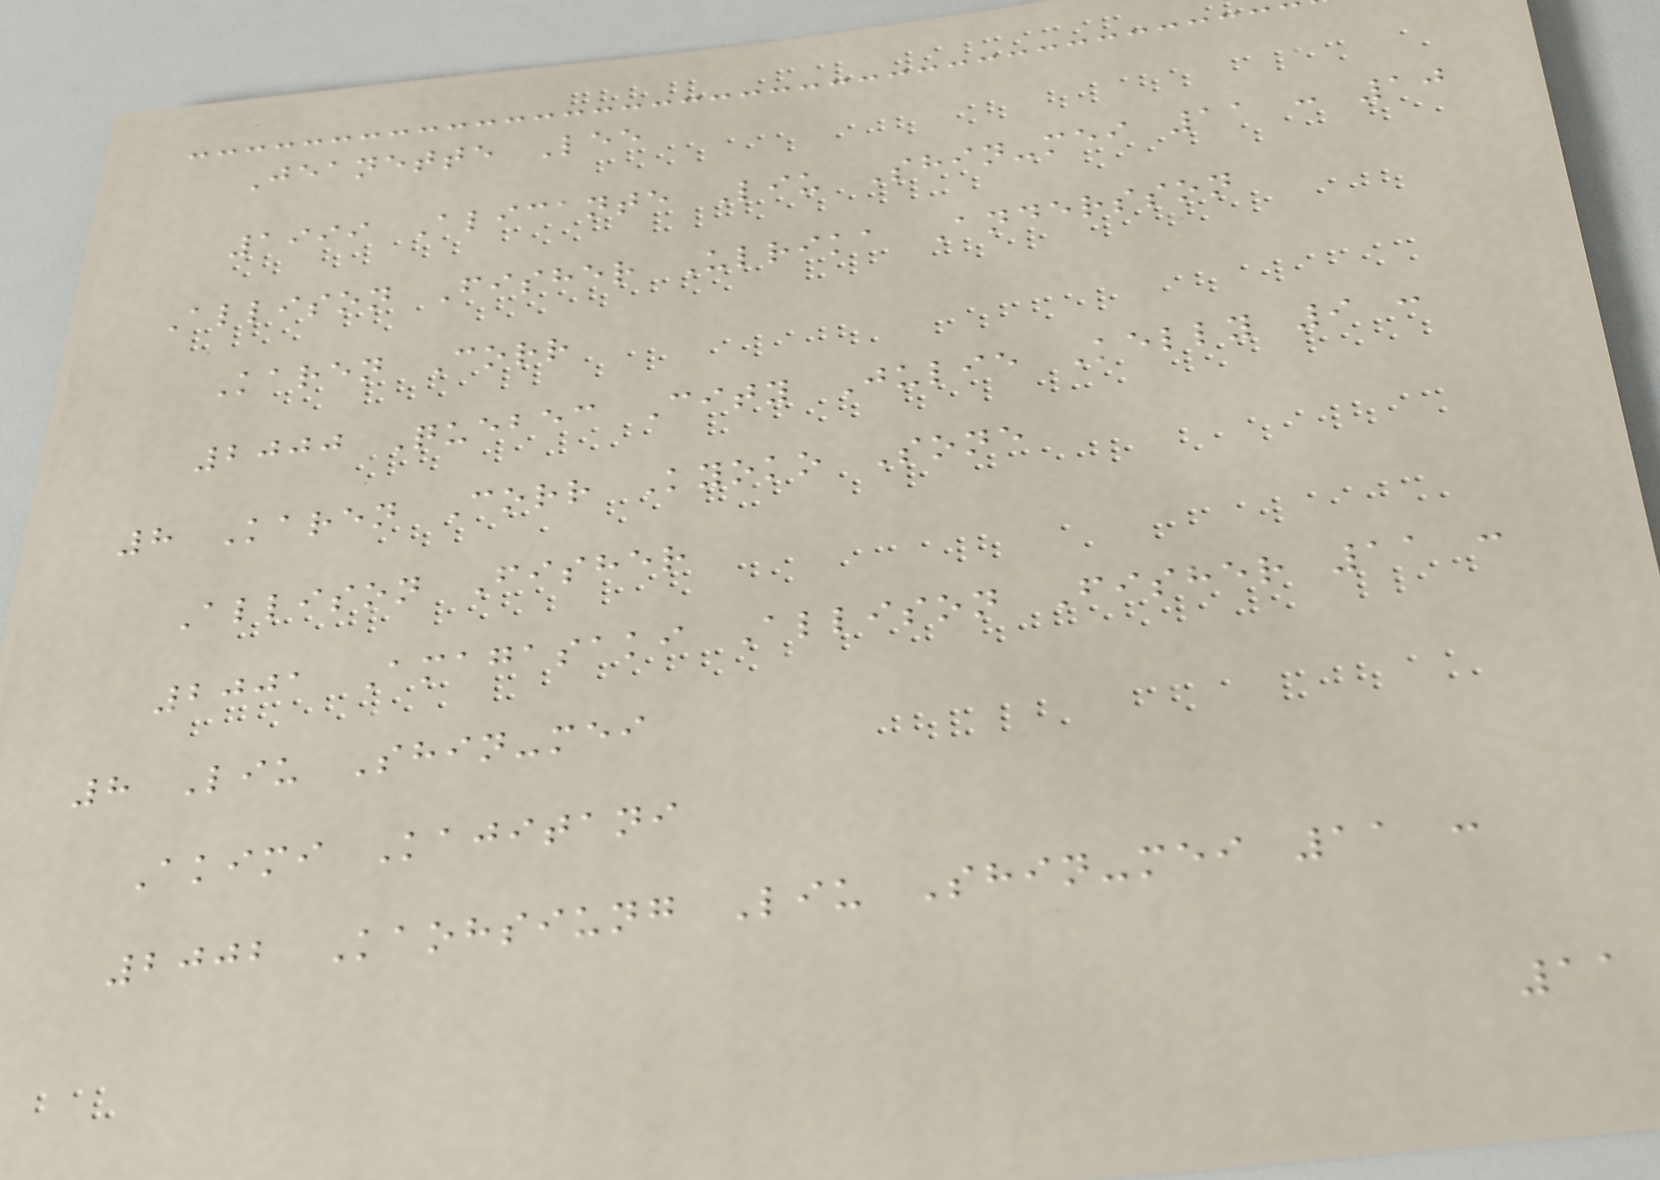Jeanette Lee
1999 Alicante Liu Shin-mei 11 : 10
Allison Fisher Ulrika Andersson
Karen Corr
2000 Quebec City Julie Kelly 9 :
8 Karen Corr Kyoko Sone
Allison Fisher
2001 Amagasaki Allison Fisher 11 :
8 Liu Shin-mei
Akimi Kajitani
2002 Kaohsiung Liu Shin-mei 11 :
11
